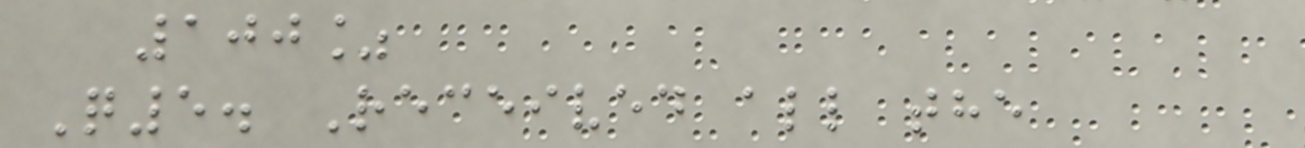100%
Q5. Received all the
